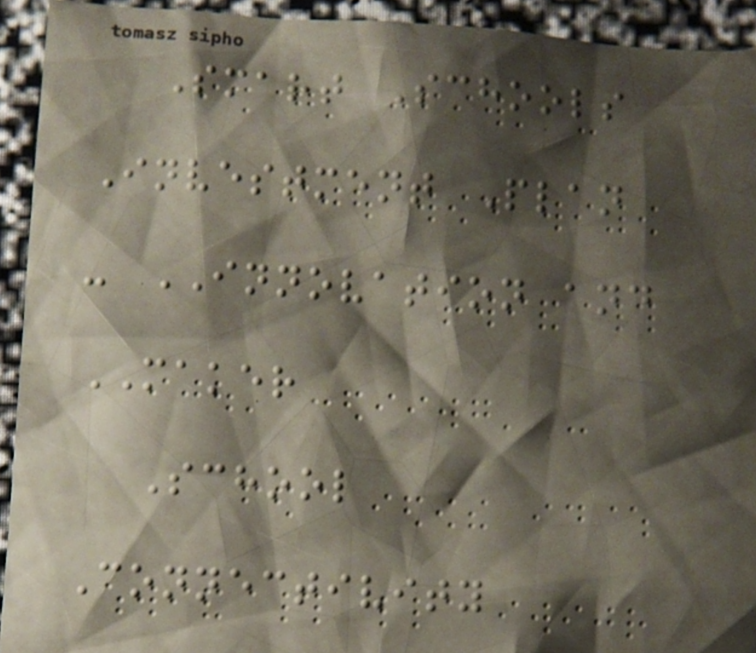Smart Schools
Investment Plan
- INNOVATION and
MAKER
School
Connectivity
